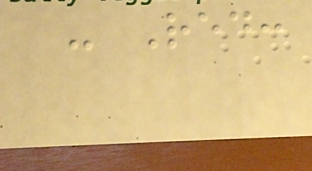- Red:
